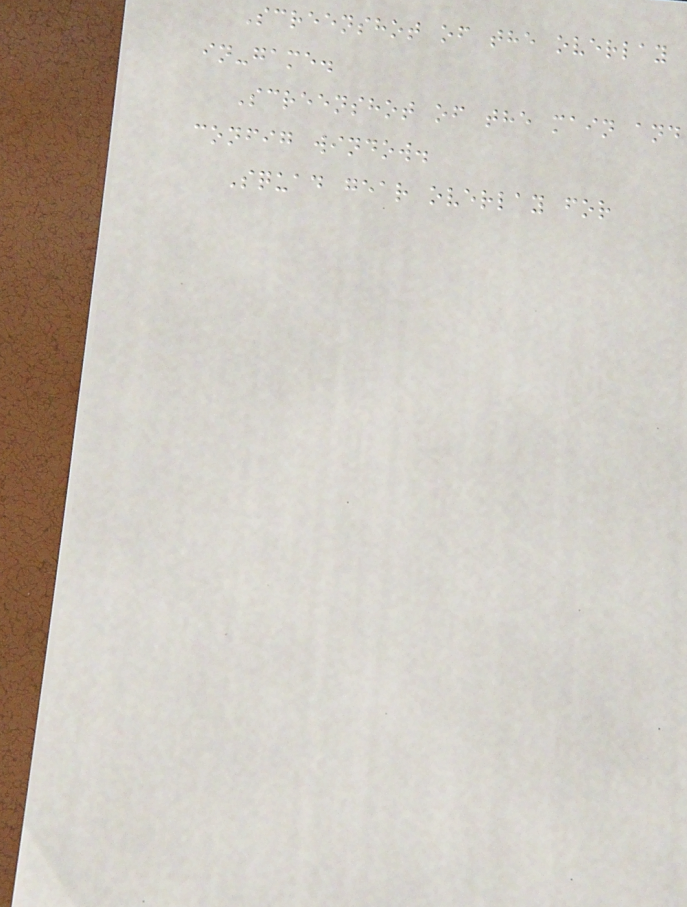Screenshot of the overlay
in-game.
Screenshot of the main and
config window.
Squad gear overlay for
